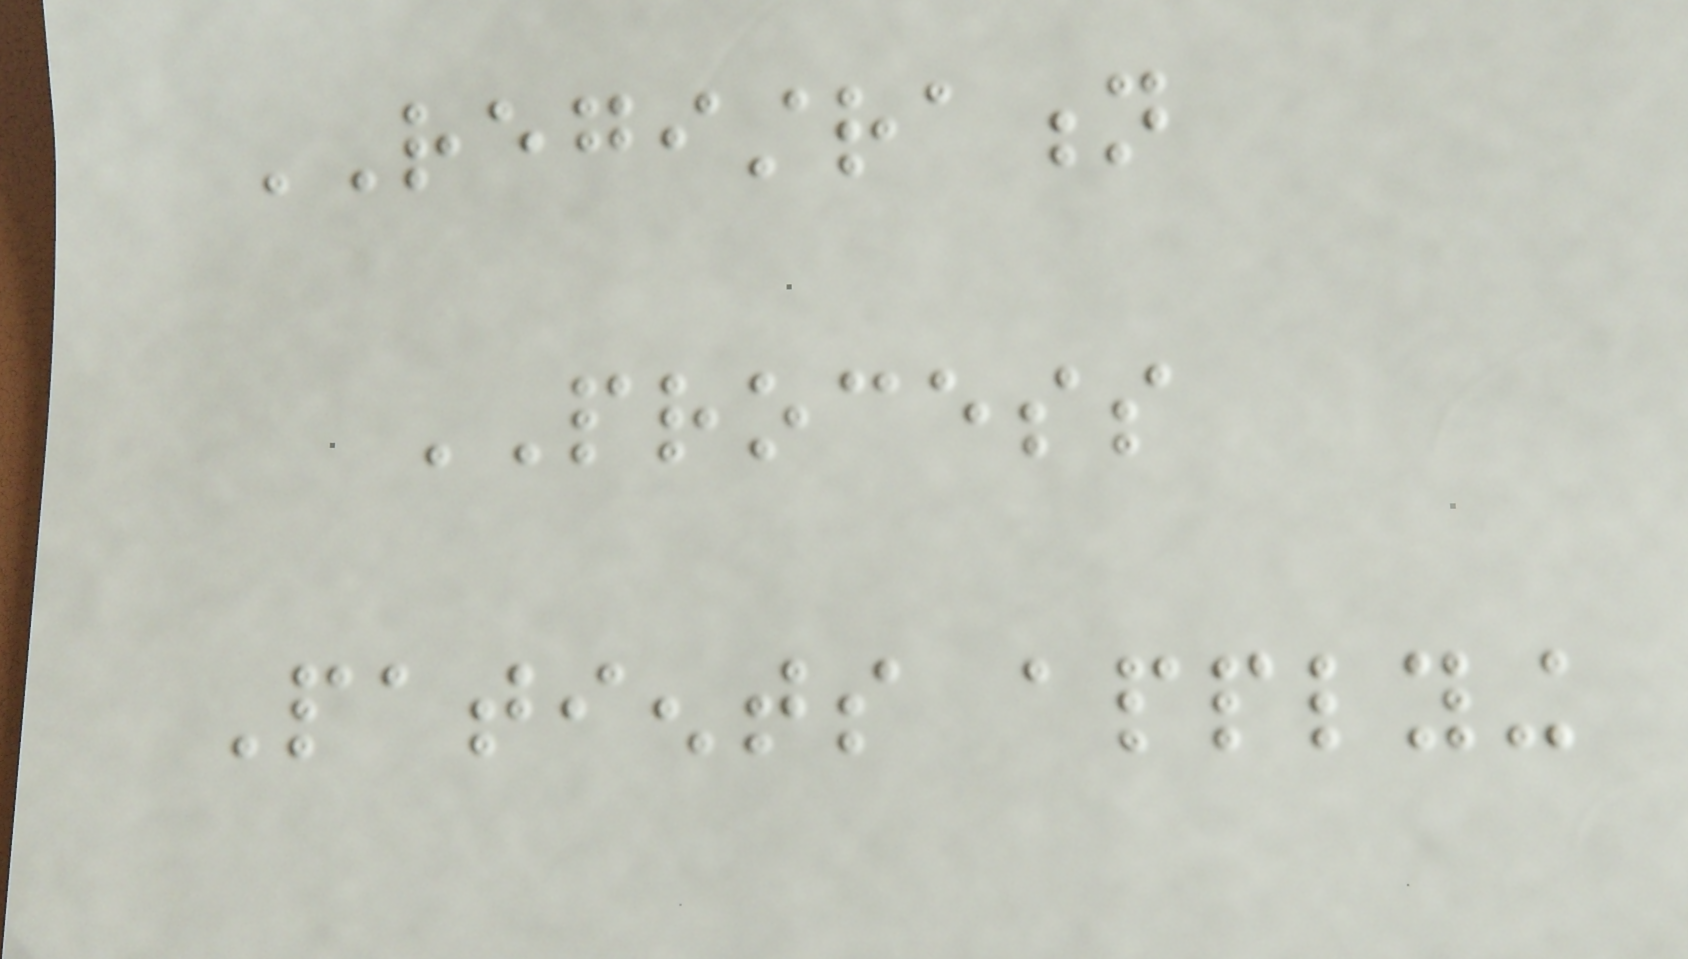REGISTRATION
PROCESS
Patients applying
